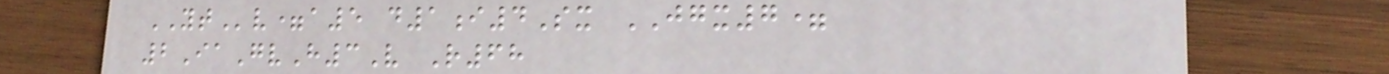YTv=a5 d1i4Sx JGX7=
2IaGvH3V R68
